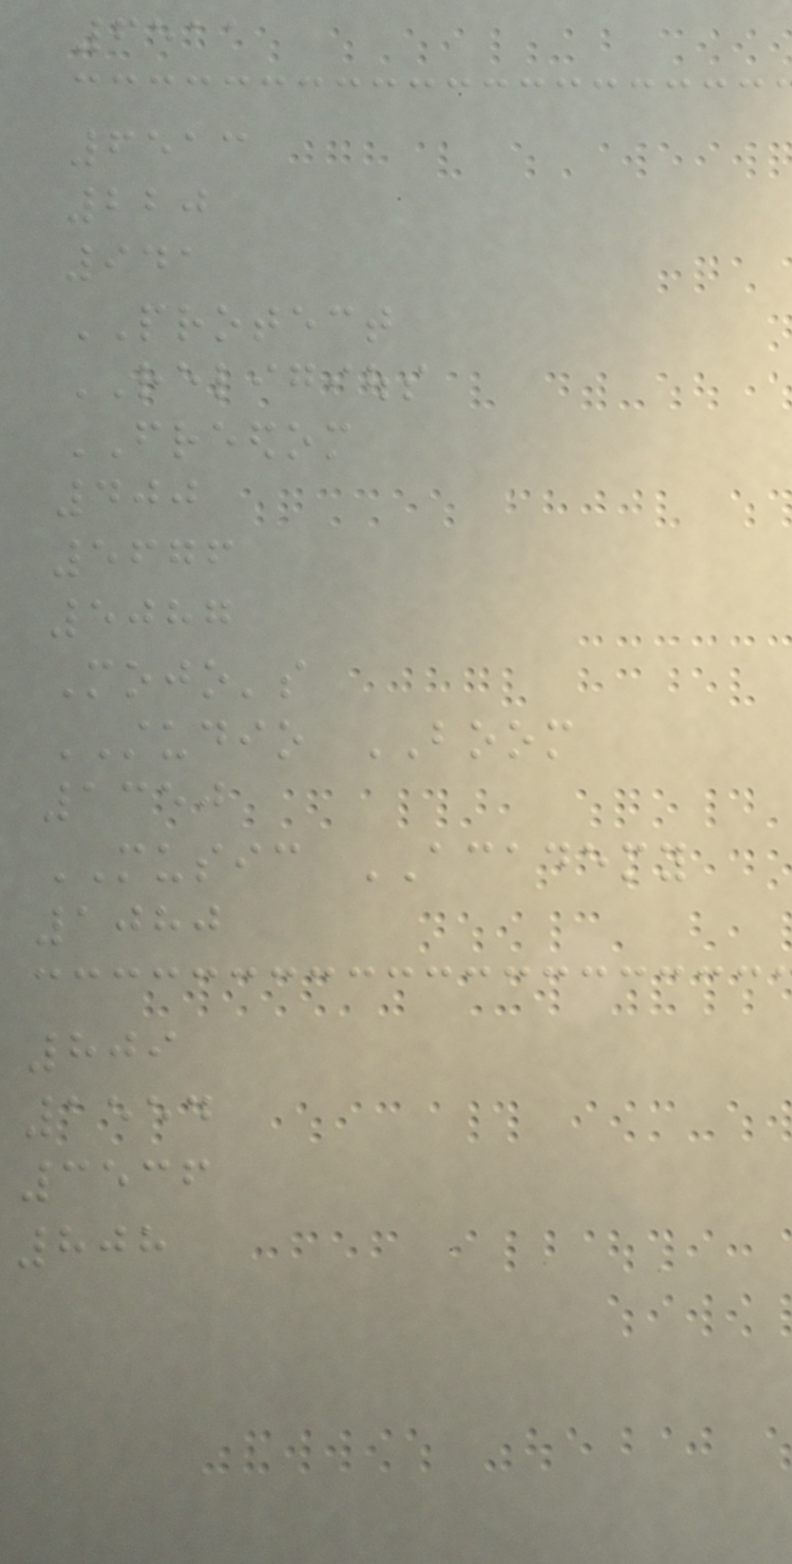6511
6513
220
941
PROTECT
RELIGIOUS
FREEDOM
400
5676
5087
Mojo's
STUDIO BOOM
1350
MUSIC ACADEMY
1080
809
1554
3536
808
